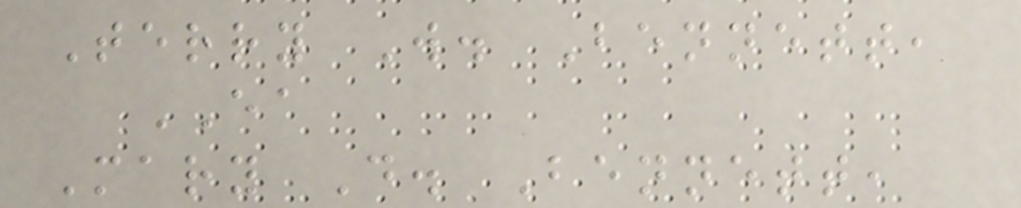Terry W. Bennett,
EA
Mary D. Bennett,
